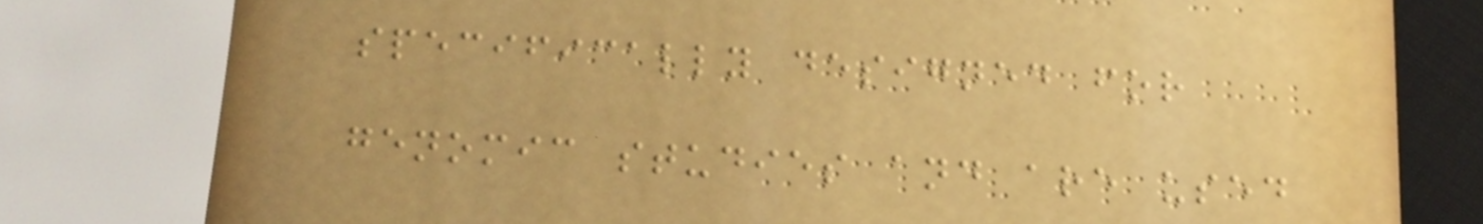specifically designed for
genomic studies and are used
